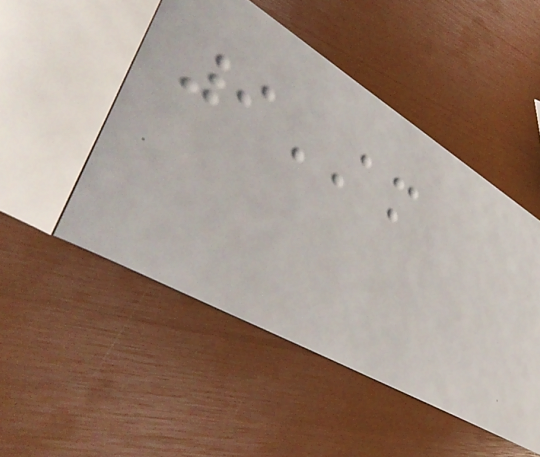9AM
